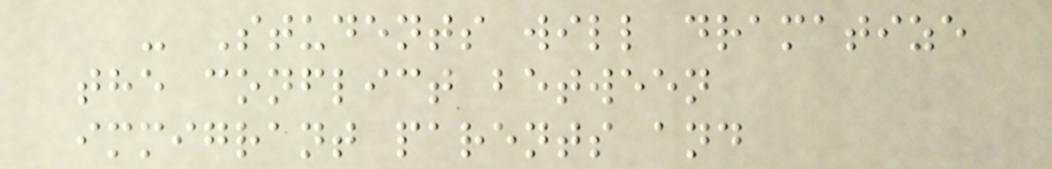- Students will dramatize
the conflict between
immigrant parents and
